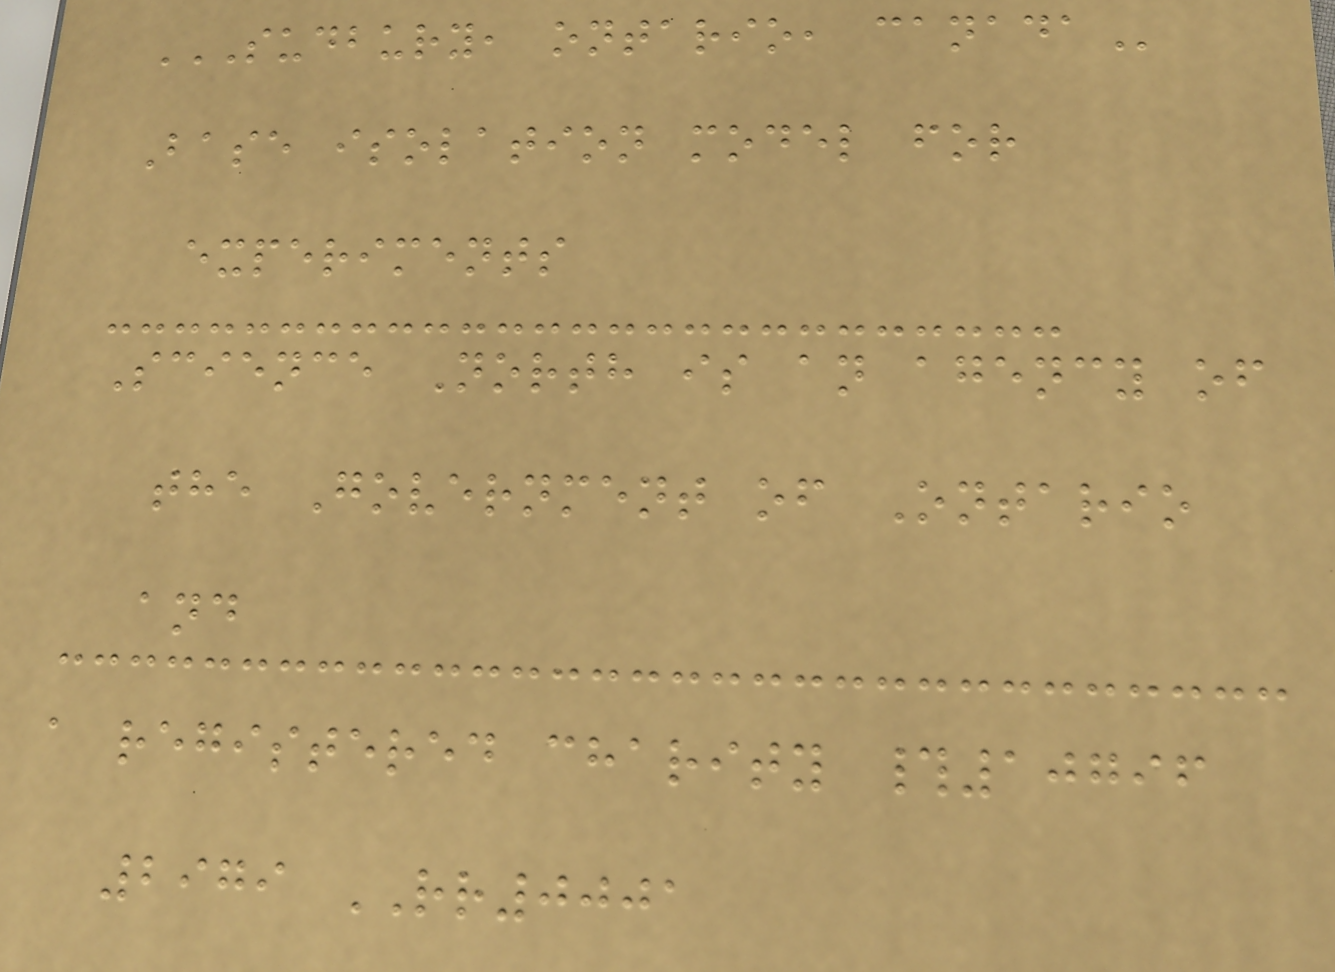SUDBURY, ONTARIO, CANADA
Base isolation model for
experiments
Science North is an agency of
the Government of Ontario
and
a registered charity #10796
2979 RR0001
